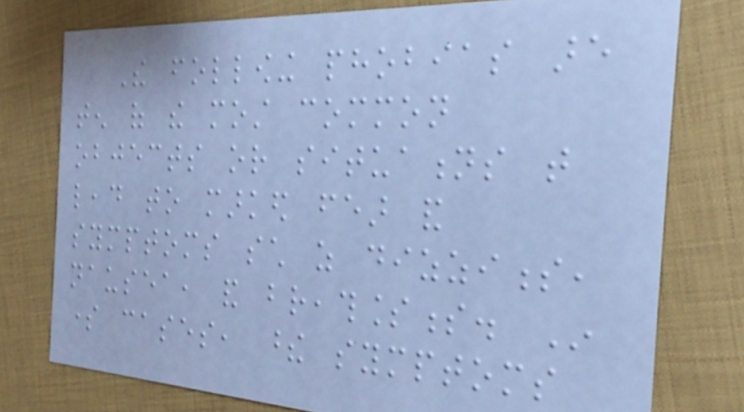The following phobias are
ten of the most common
objects or situations that
lead to marked fear and
symptoms such as dizziness,
nausea, and breathlessness. In
some cases, these symptoms
